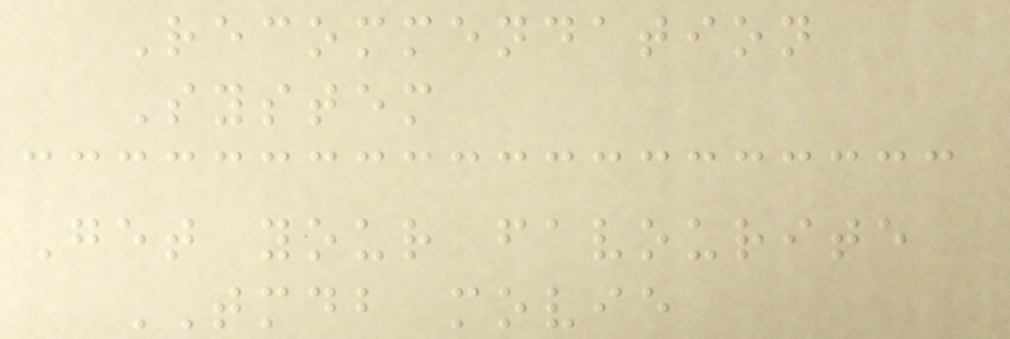Recommendation
System
Get your favourite
TMDB movie
